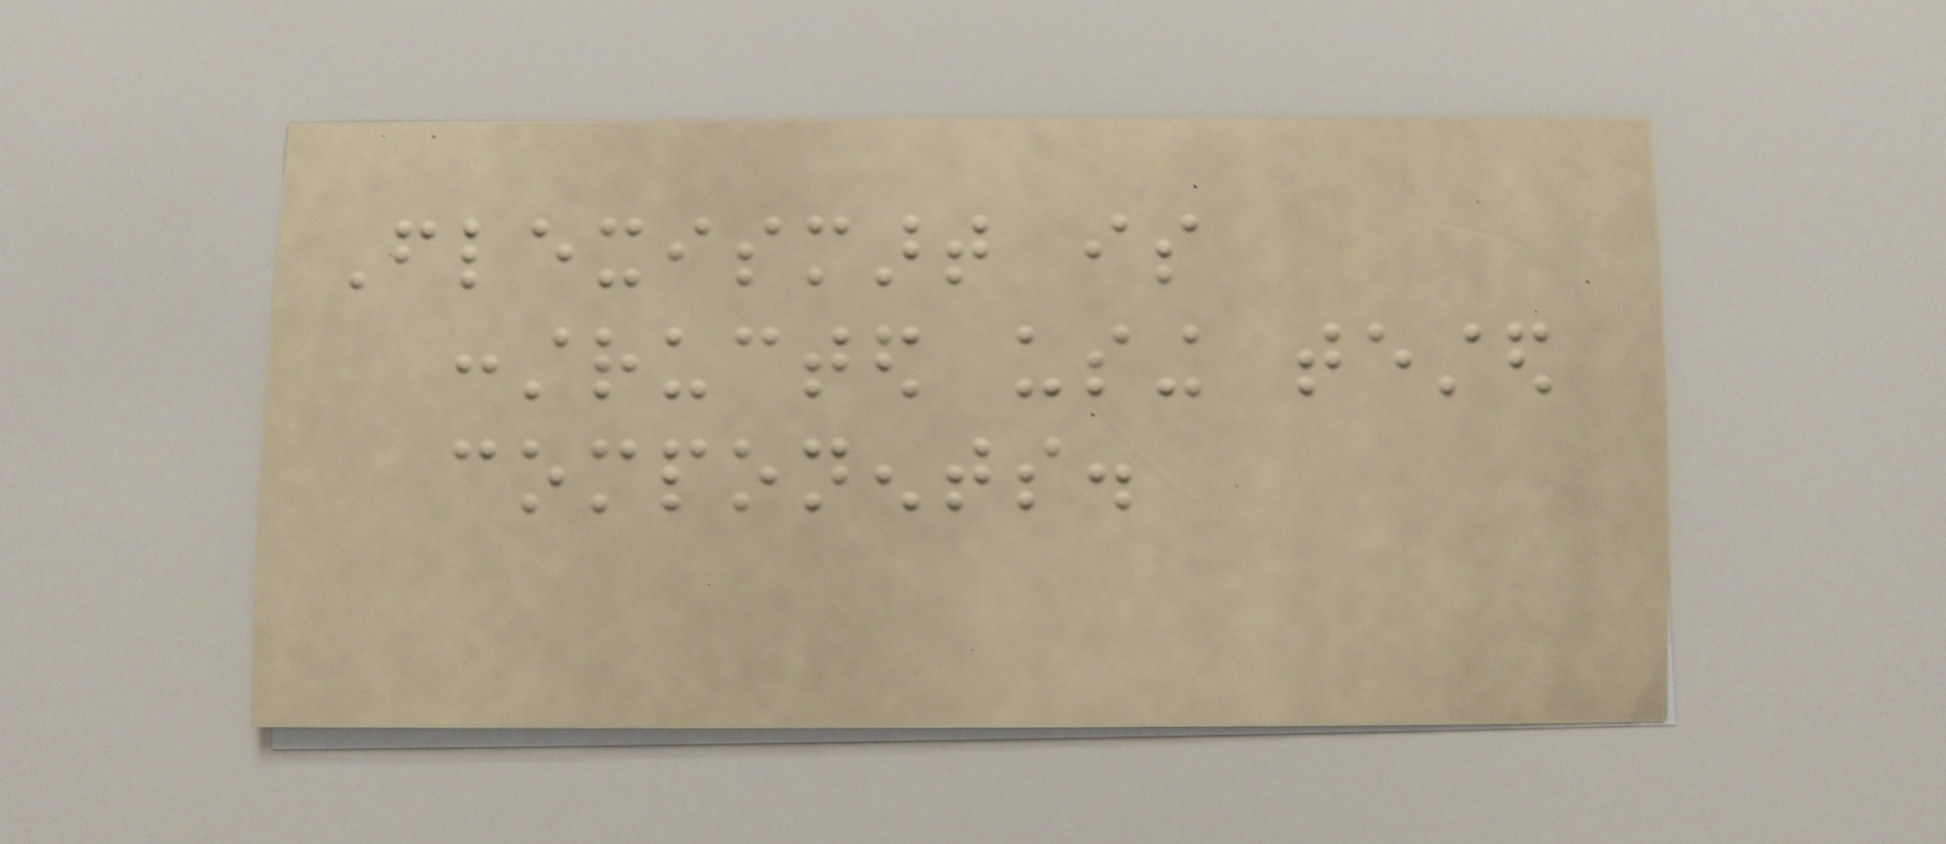Flexismart is
constructed using tested
components.
